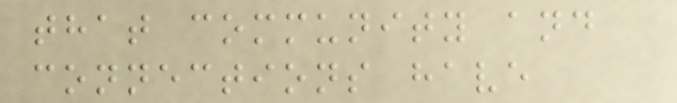that community and
connections have
